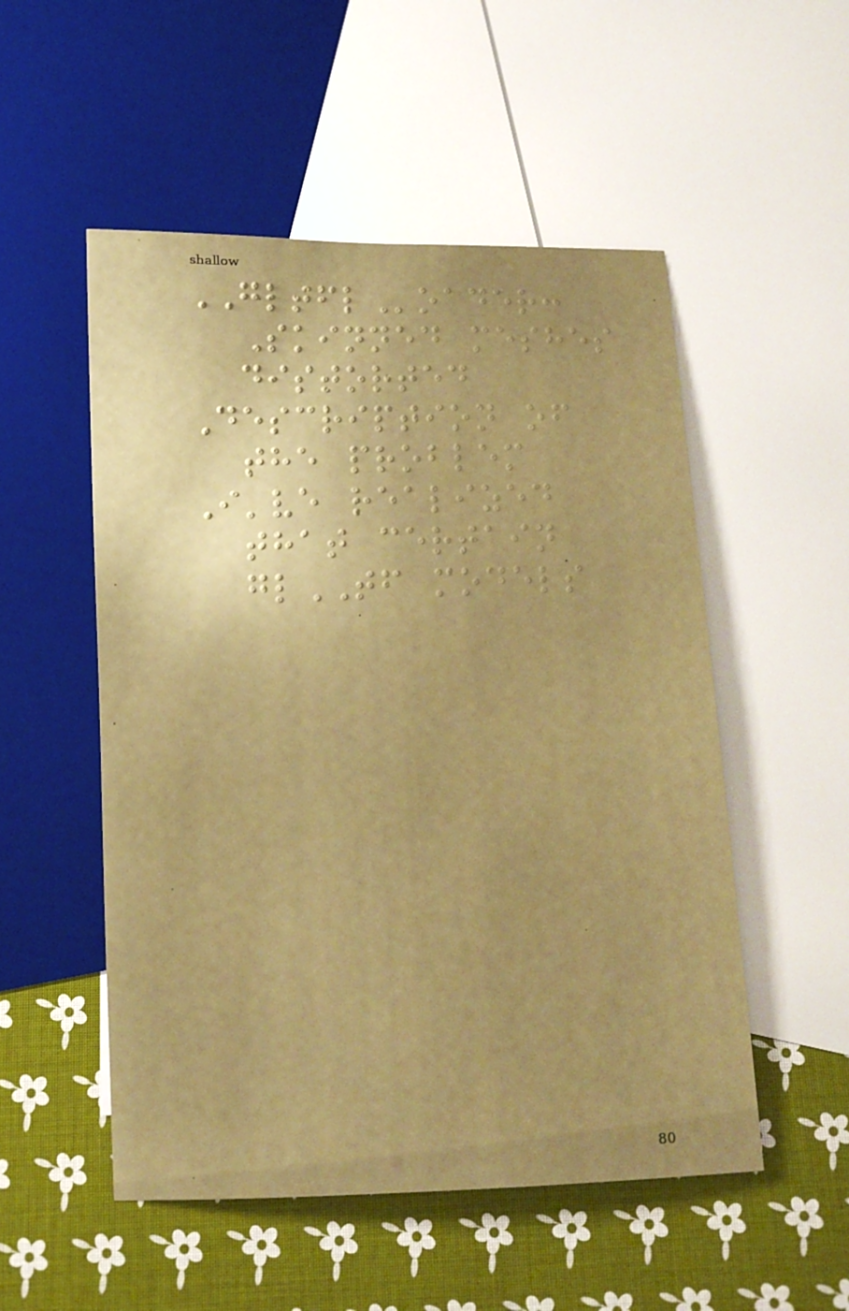GLTFLoader:
Skinned meshes
distorted
Description of
the problem
I've realized
that certain
glTF models
